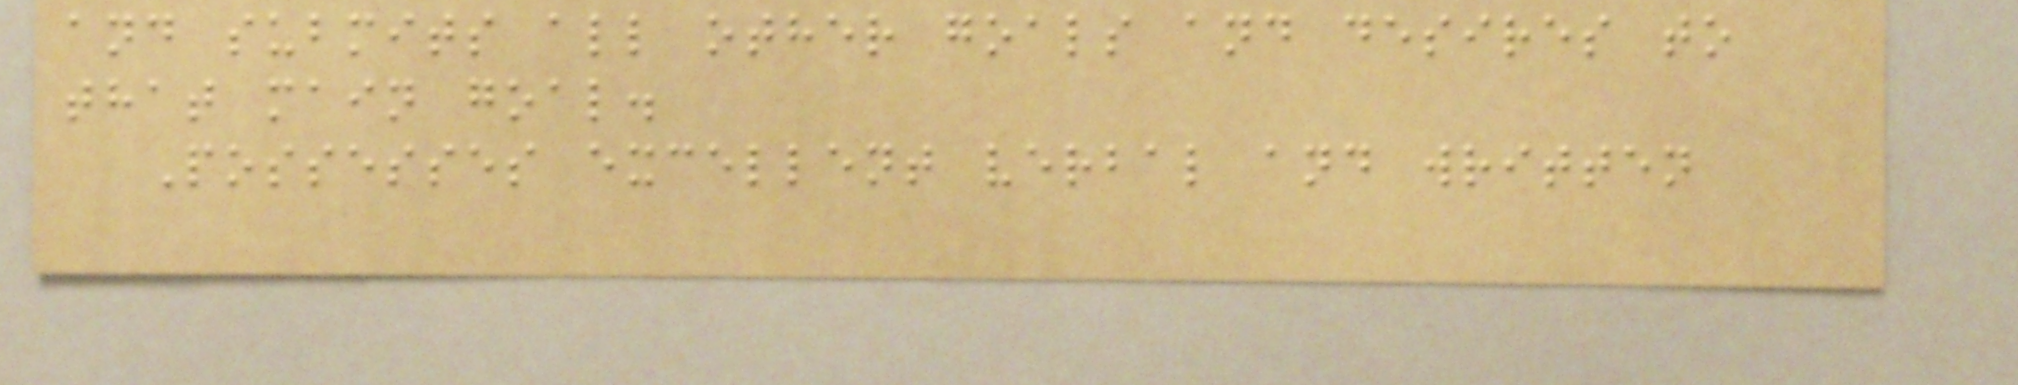and submits all other goals and desires to
that main goal.
Possesses excellent verbal and written
